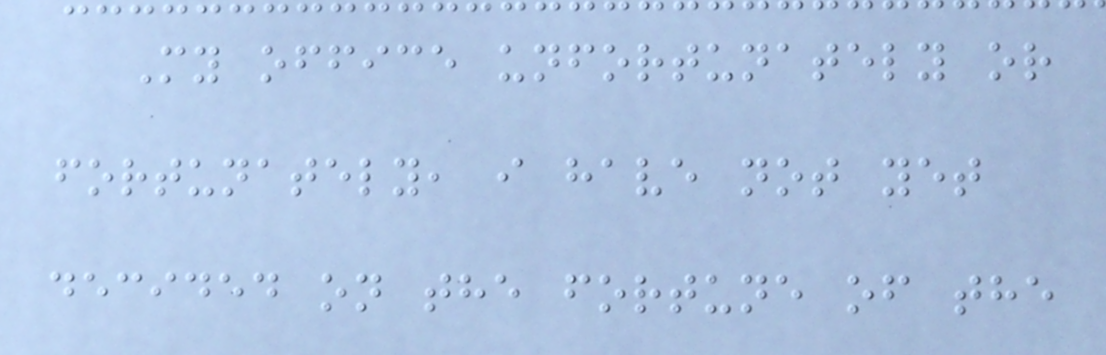My office unfortunately or
fortunately, i have not yet
decided on the fortune of the
